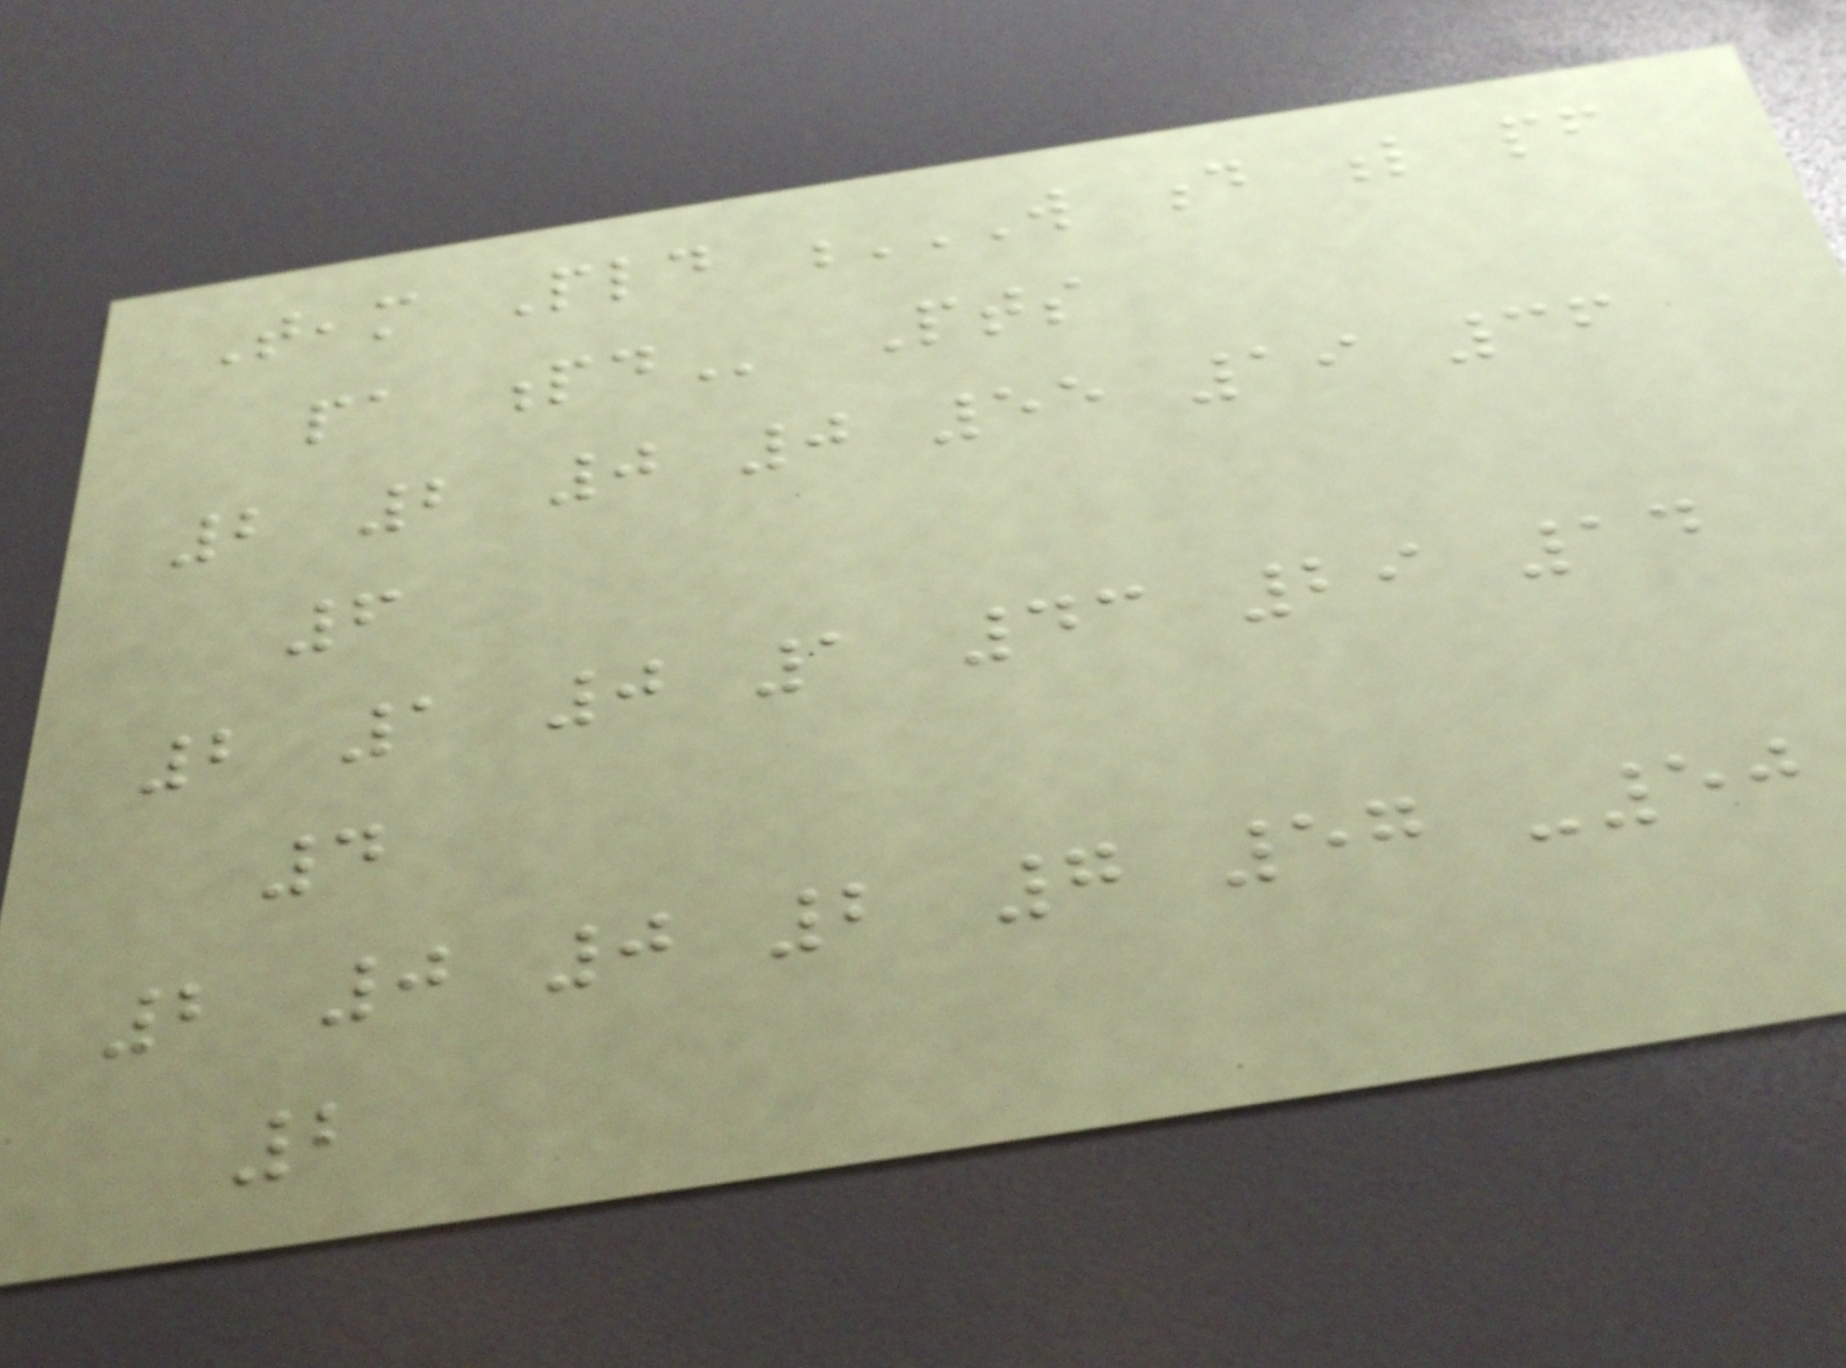Team Pld W D L PF
PA PD Pts
2 2 0 0 55 19 36
6
2 1 0 1 43 29 14
4
2 0 0 2 7 57 -50
2
